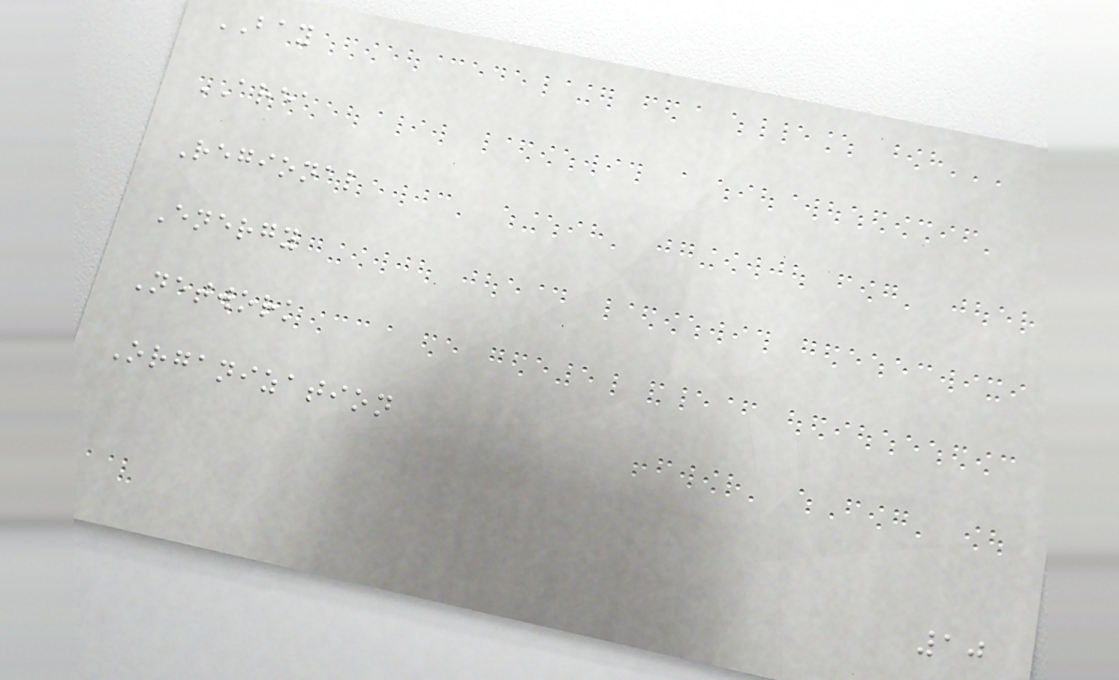BAY
AREA
Regional
Energy
Network
Organization
10
